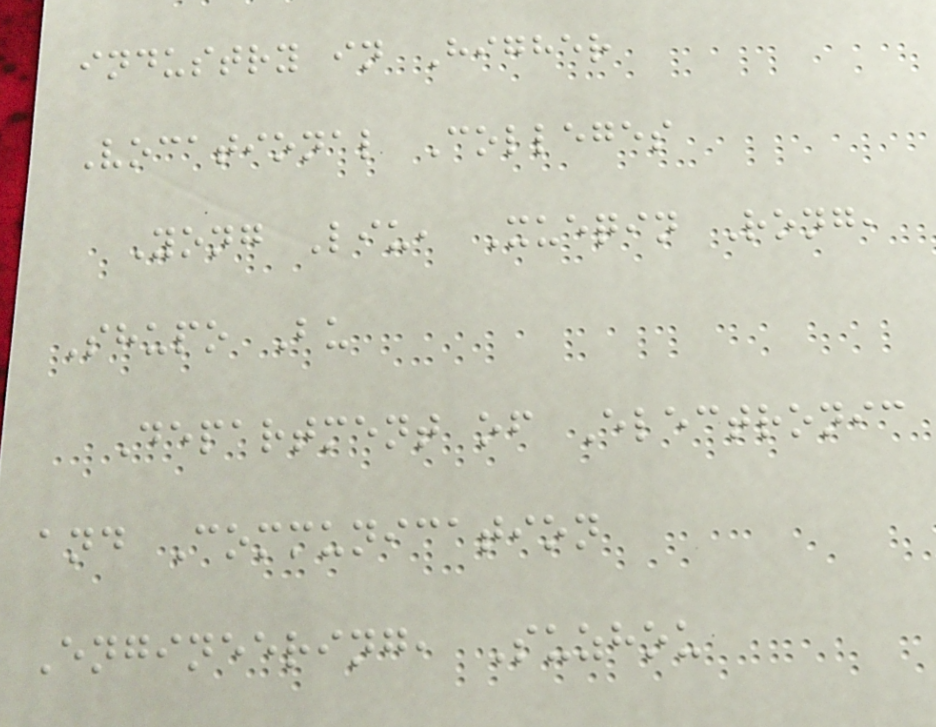industry in Higher
Vocational Colleges
Yong Liu, Xueqin Rong,
Shupo Bu
Department of Electronic
and Communication
Engineering, Suzhou
